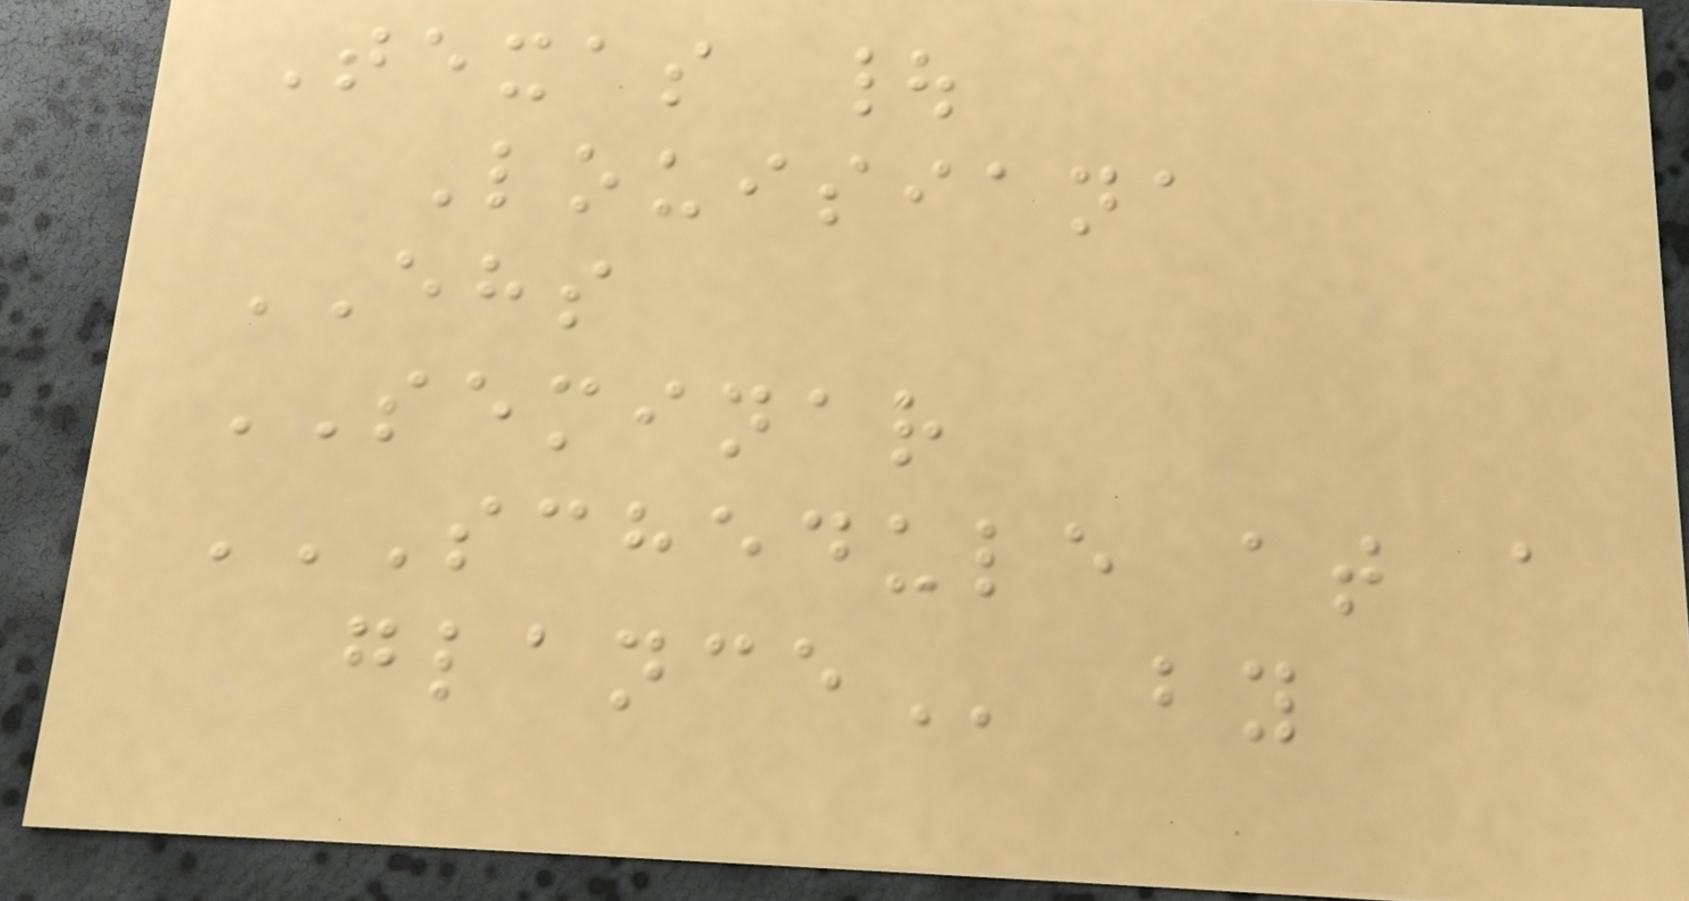Texas |
Louisiana
EHS
SEMINAR
SCHEDULE AT A
GLANCE by
